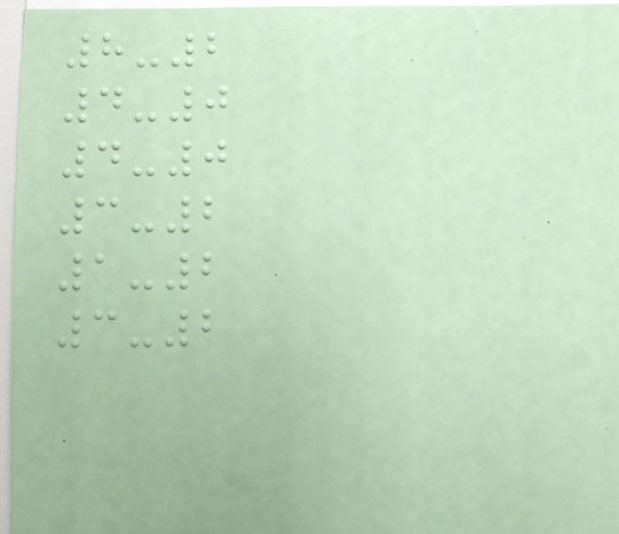8-2
4-0
4-0
3-2
1-2
3-2
